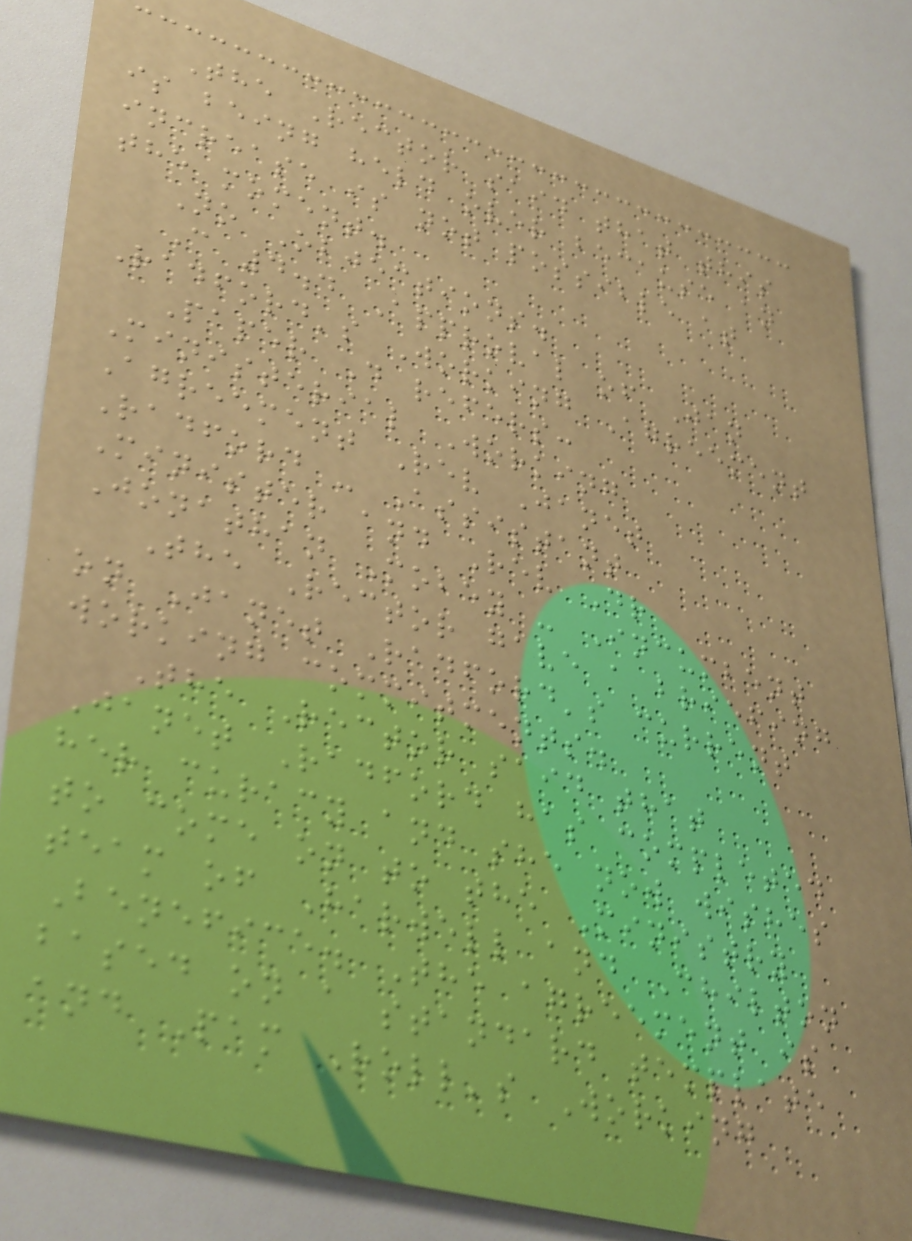The Rector said that this
is being held over because an
increase is not possible at
the moment.
No Objections.
C 4.4 Approval of Jan
Radford's Working Agreement
Paper D refers:
Ministerial Working
Agreement Rev Janet
Radford - Assistant
Minister and Rev Dr
Jonathan Mobey - Incumbent
The Rector gave a briefing
on Janet Radford's current
working commitments.
The Rector said that
Janet Radford has completed
her curacy and she now wishes
to come on to the Ministry
team of Harwell and Chilton
Benefice. The agreement is
based on a standard template
and Pam Roll's Working
